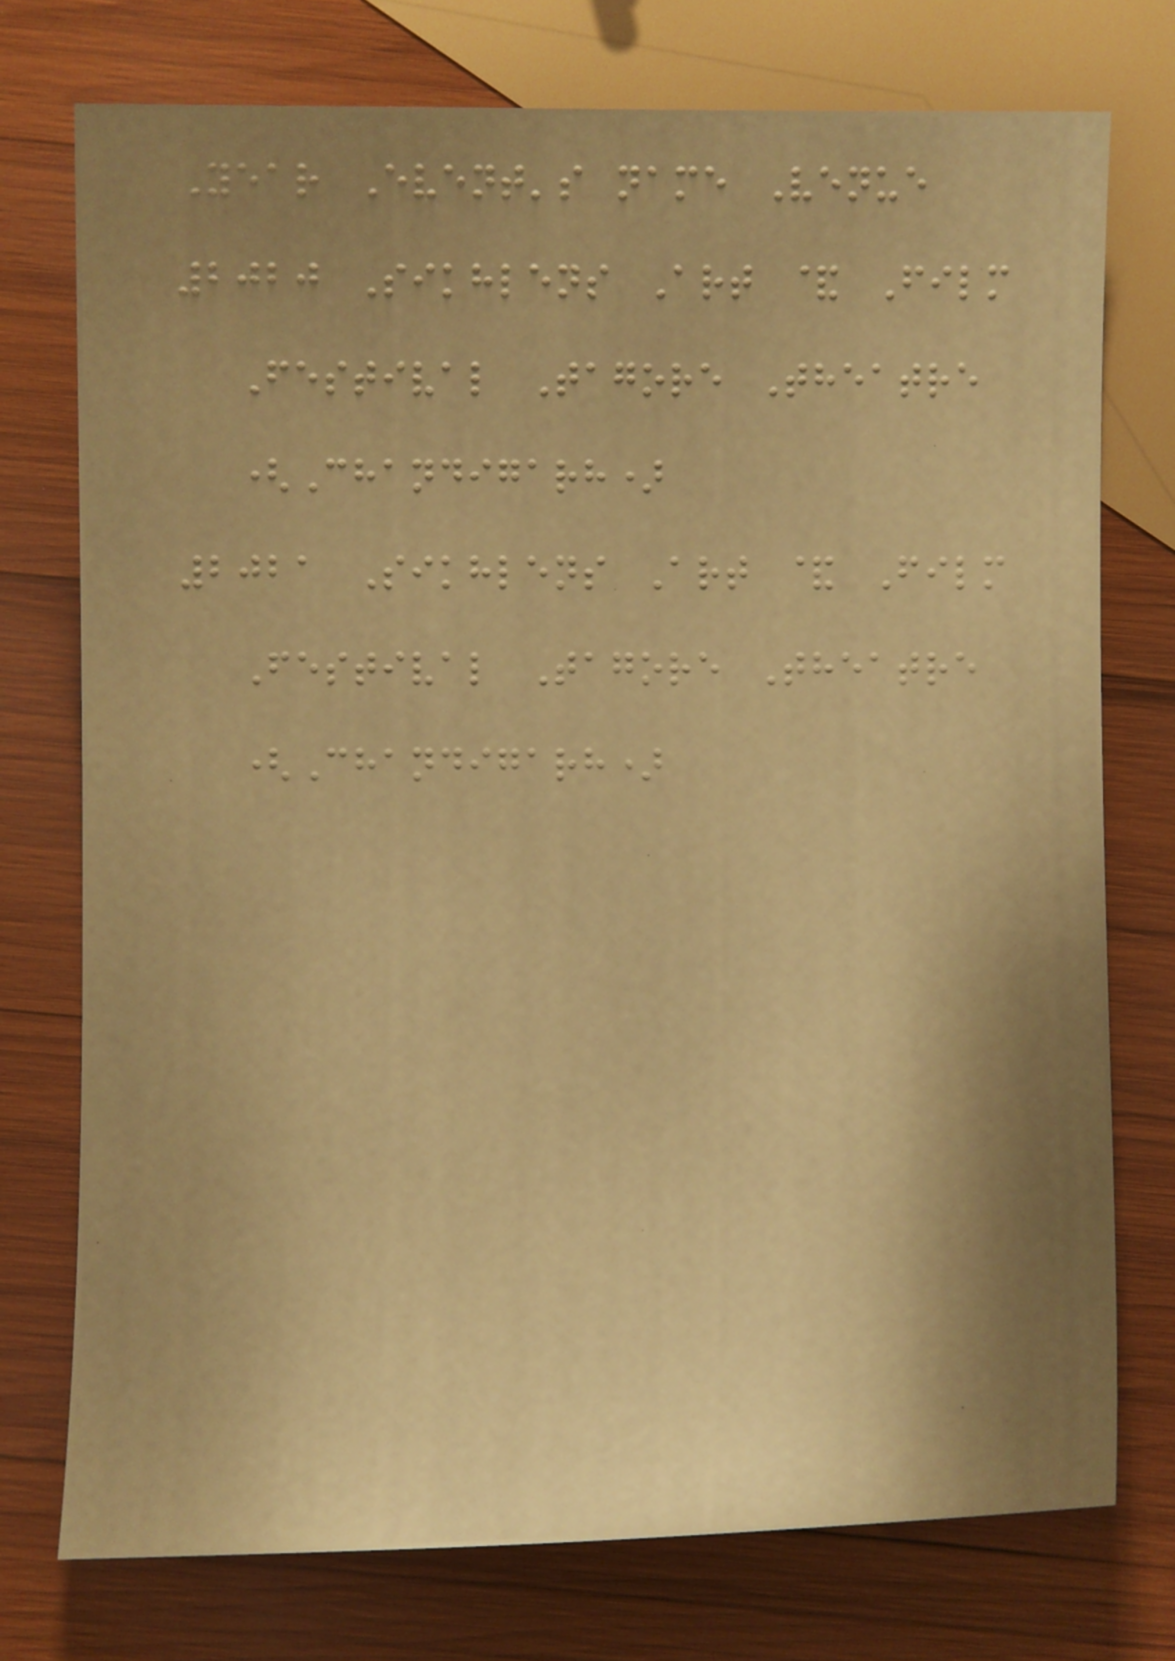Year Event's name Venue
2020 Sikhlens Art & Film
Festival Tagore Theatre
(Chandigarh)
2021 Sikhlens Art & Film
Festival Tagore Theatre
(Chandigarh)
